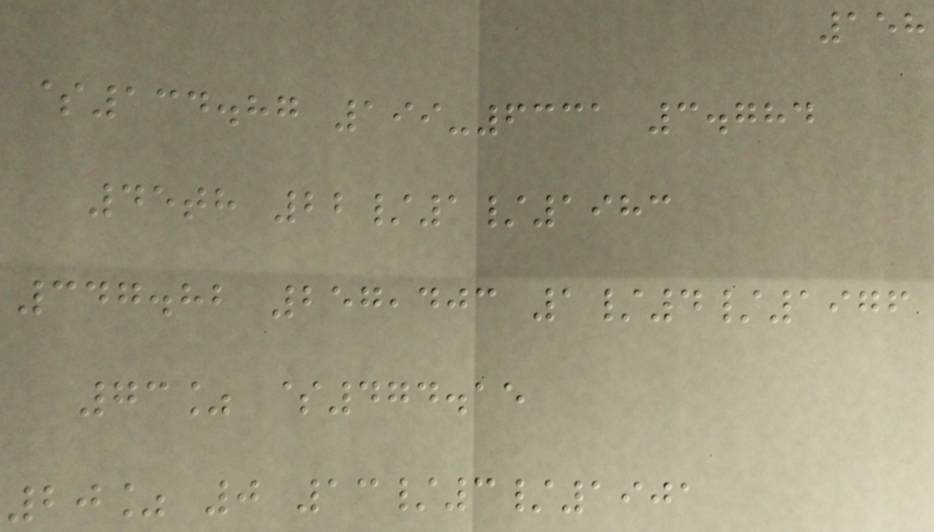158
$134.87 199-6331 3.784
45th 22/1/1983
347.82 257,403 1/4/1976
73% $474.15
20% 0 13/3/1901
